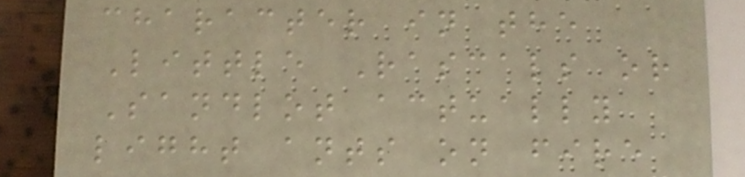character in the
Little Rascals or
Sandlot actually
light ants on fire
